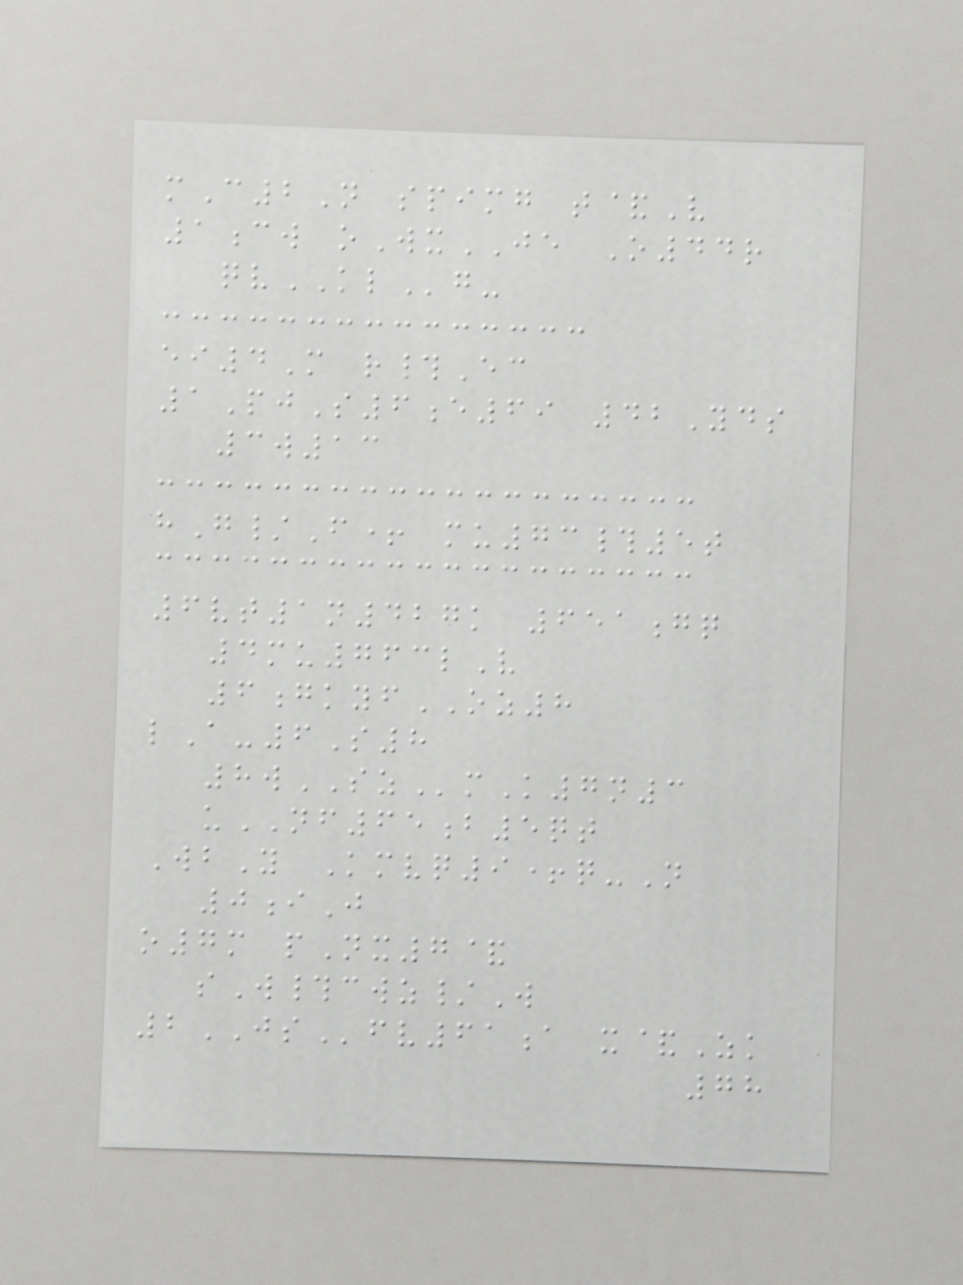mC2N spimg t&V
1cw oWxJE O44r
qvKLg-
ei4M r#Ec
1PjS6e69 42Yds
3w13
hG/F+ mu73#5t
6vt1n427k 651gq
4mu763lV
6gkyfOZ8
lA-6S8
8wSZmK7n3
uNF65b5qt
WbY Kmvq9+q-N
0iJ
o7m pNx7&
sW#cwz/W
2JSfv61a x&Zk
78
